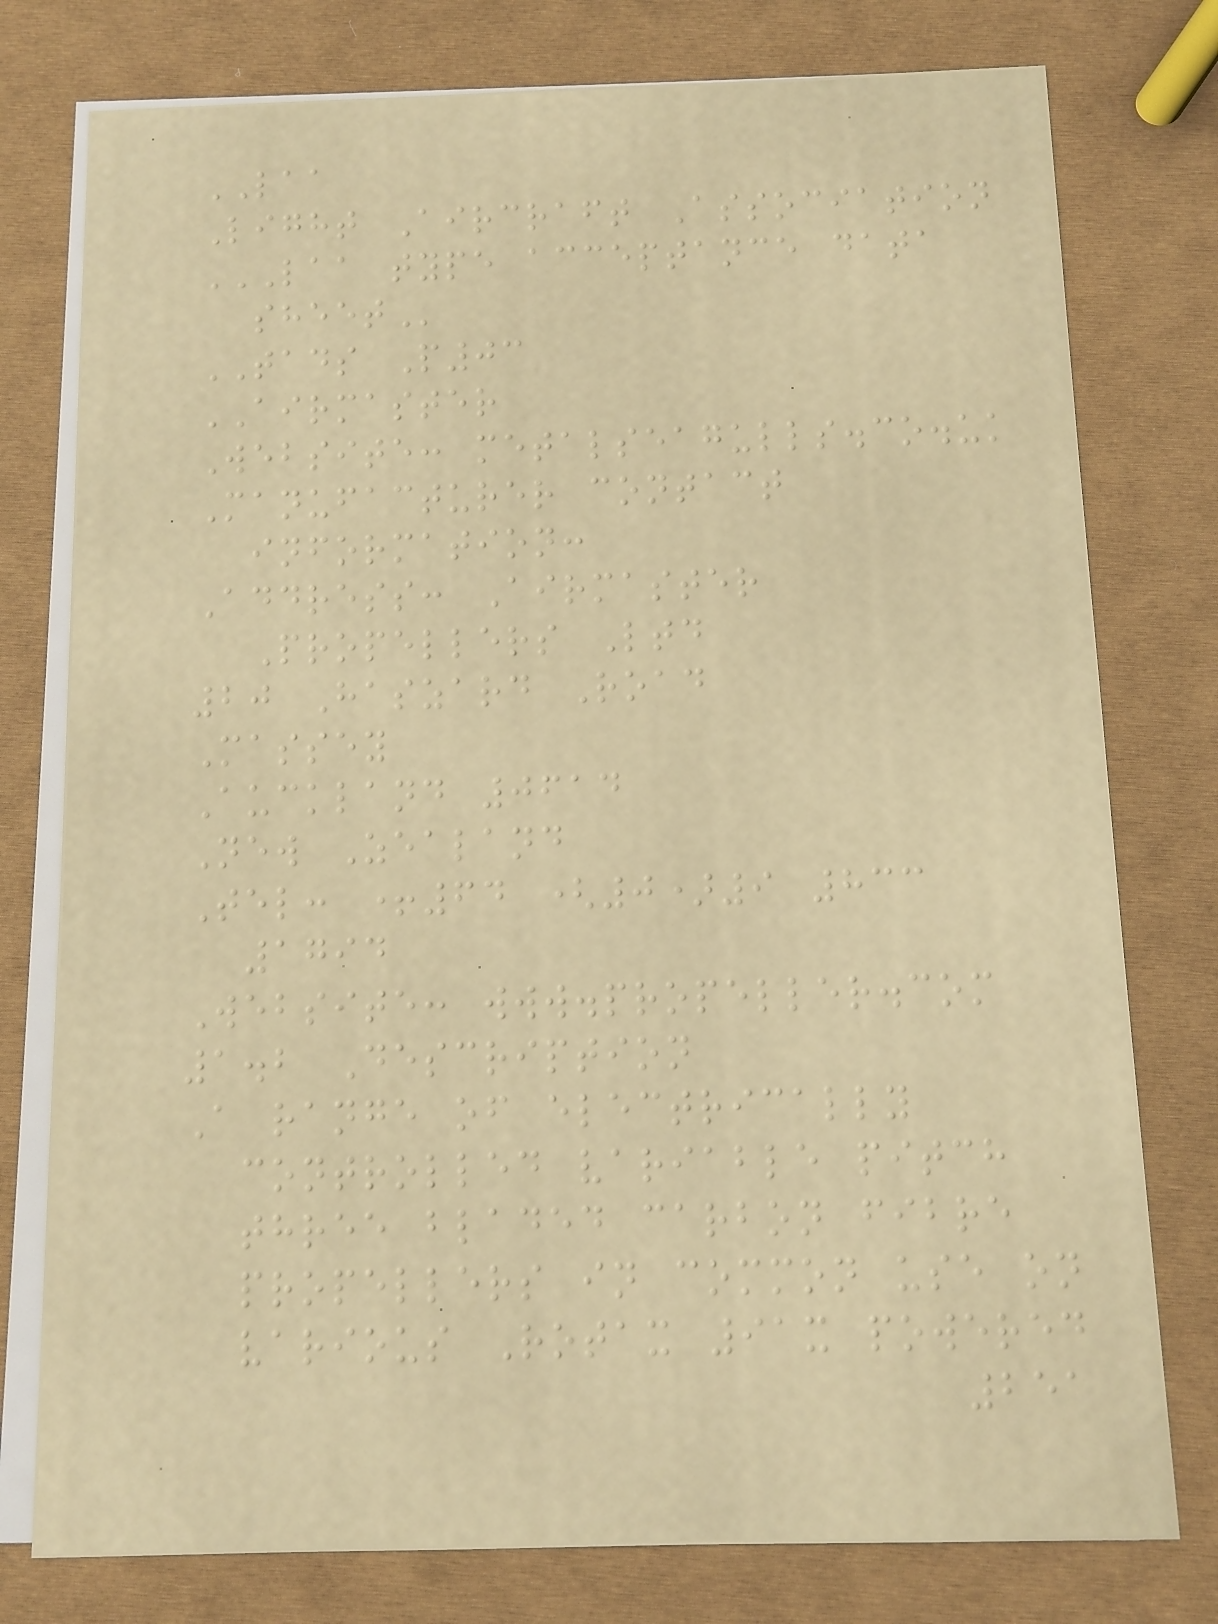LAA
Light Aircraft Association
LAA TYPE ACCEPTANCE DATA
SHEET
TADS P03
AIRMASTER
Website: metalseagulls.co.uk
Manufacturer contact
information:
Address: Airmaster
Propellers Ltd
20 Haszard Road
Massey
Auckland 0614
New Zealand
Tel: +64 (0)9 833
1794
Website: www.propeller.com
1.2 Description
A range of electrically
controlled variable pitch
three bladed carbon fibre
propellers in common use on
various Rotax 91x powered
251
